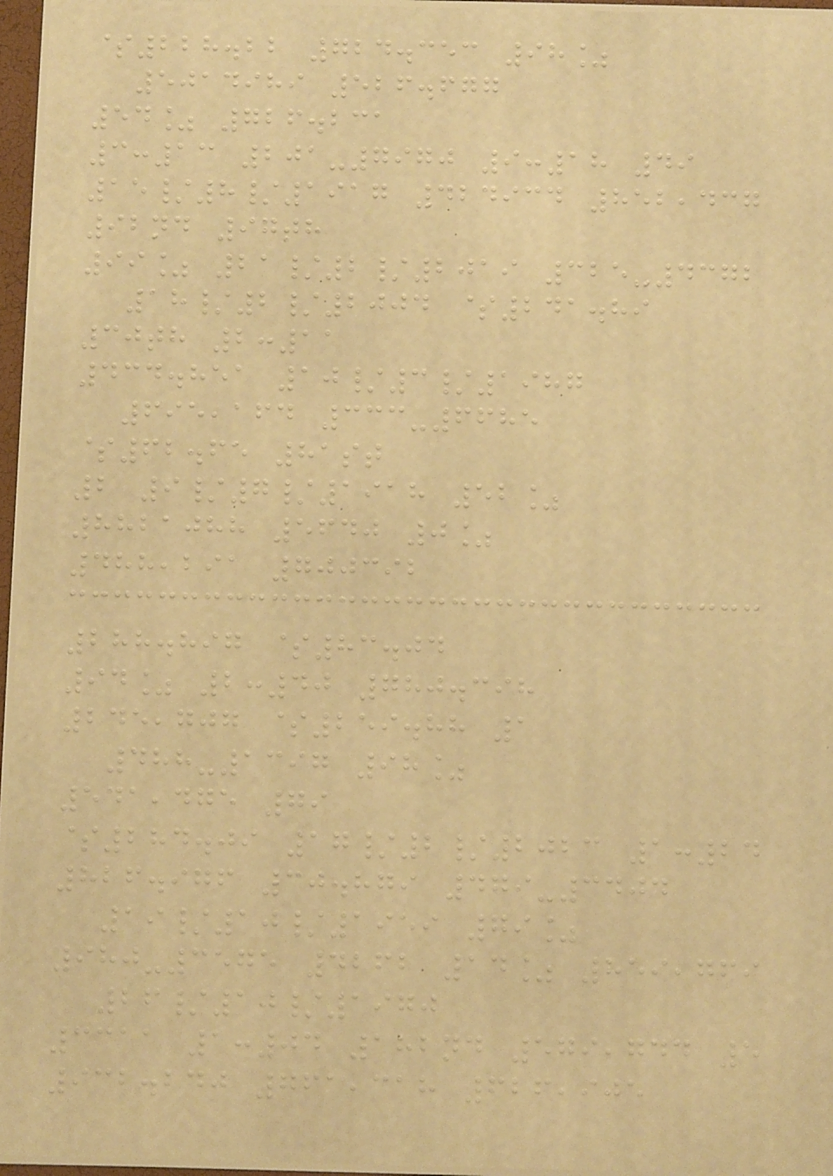$228.22 724.353 98%
5014989 526.677
54% 726.231
3:13 201-7970 9:18 49
15/8/1917 424934 852,437
92nd 97th
99% 21/2/2019 325-4372
18/2/2004 $241.89
30th 2:11
434.851 10/3/1987
695,164 333-6685
$62.65 81st
2 9/7/1918 52%
8821088 5640 0%
488,291 700392
288.897 $83.04
94% 2:40 780.398
245,707 $259.88 1
488-1397 98%
541,475 79
$284.09 17/2/2023 1:24
826.976 30.879 479-3404
19/10/1959 79%
980-3575 4262 14% 859,769
26/10/1970
3311 1:04 182nd 579,744 5
932.240 761,318 626,905
